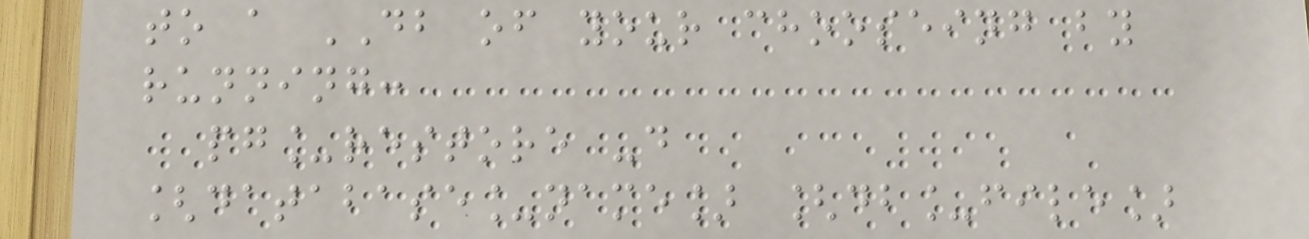to a DB of your chooseing by
running:
pg_restore -d
[database_name] [db_file]
